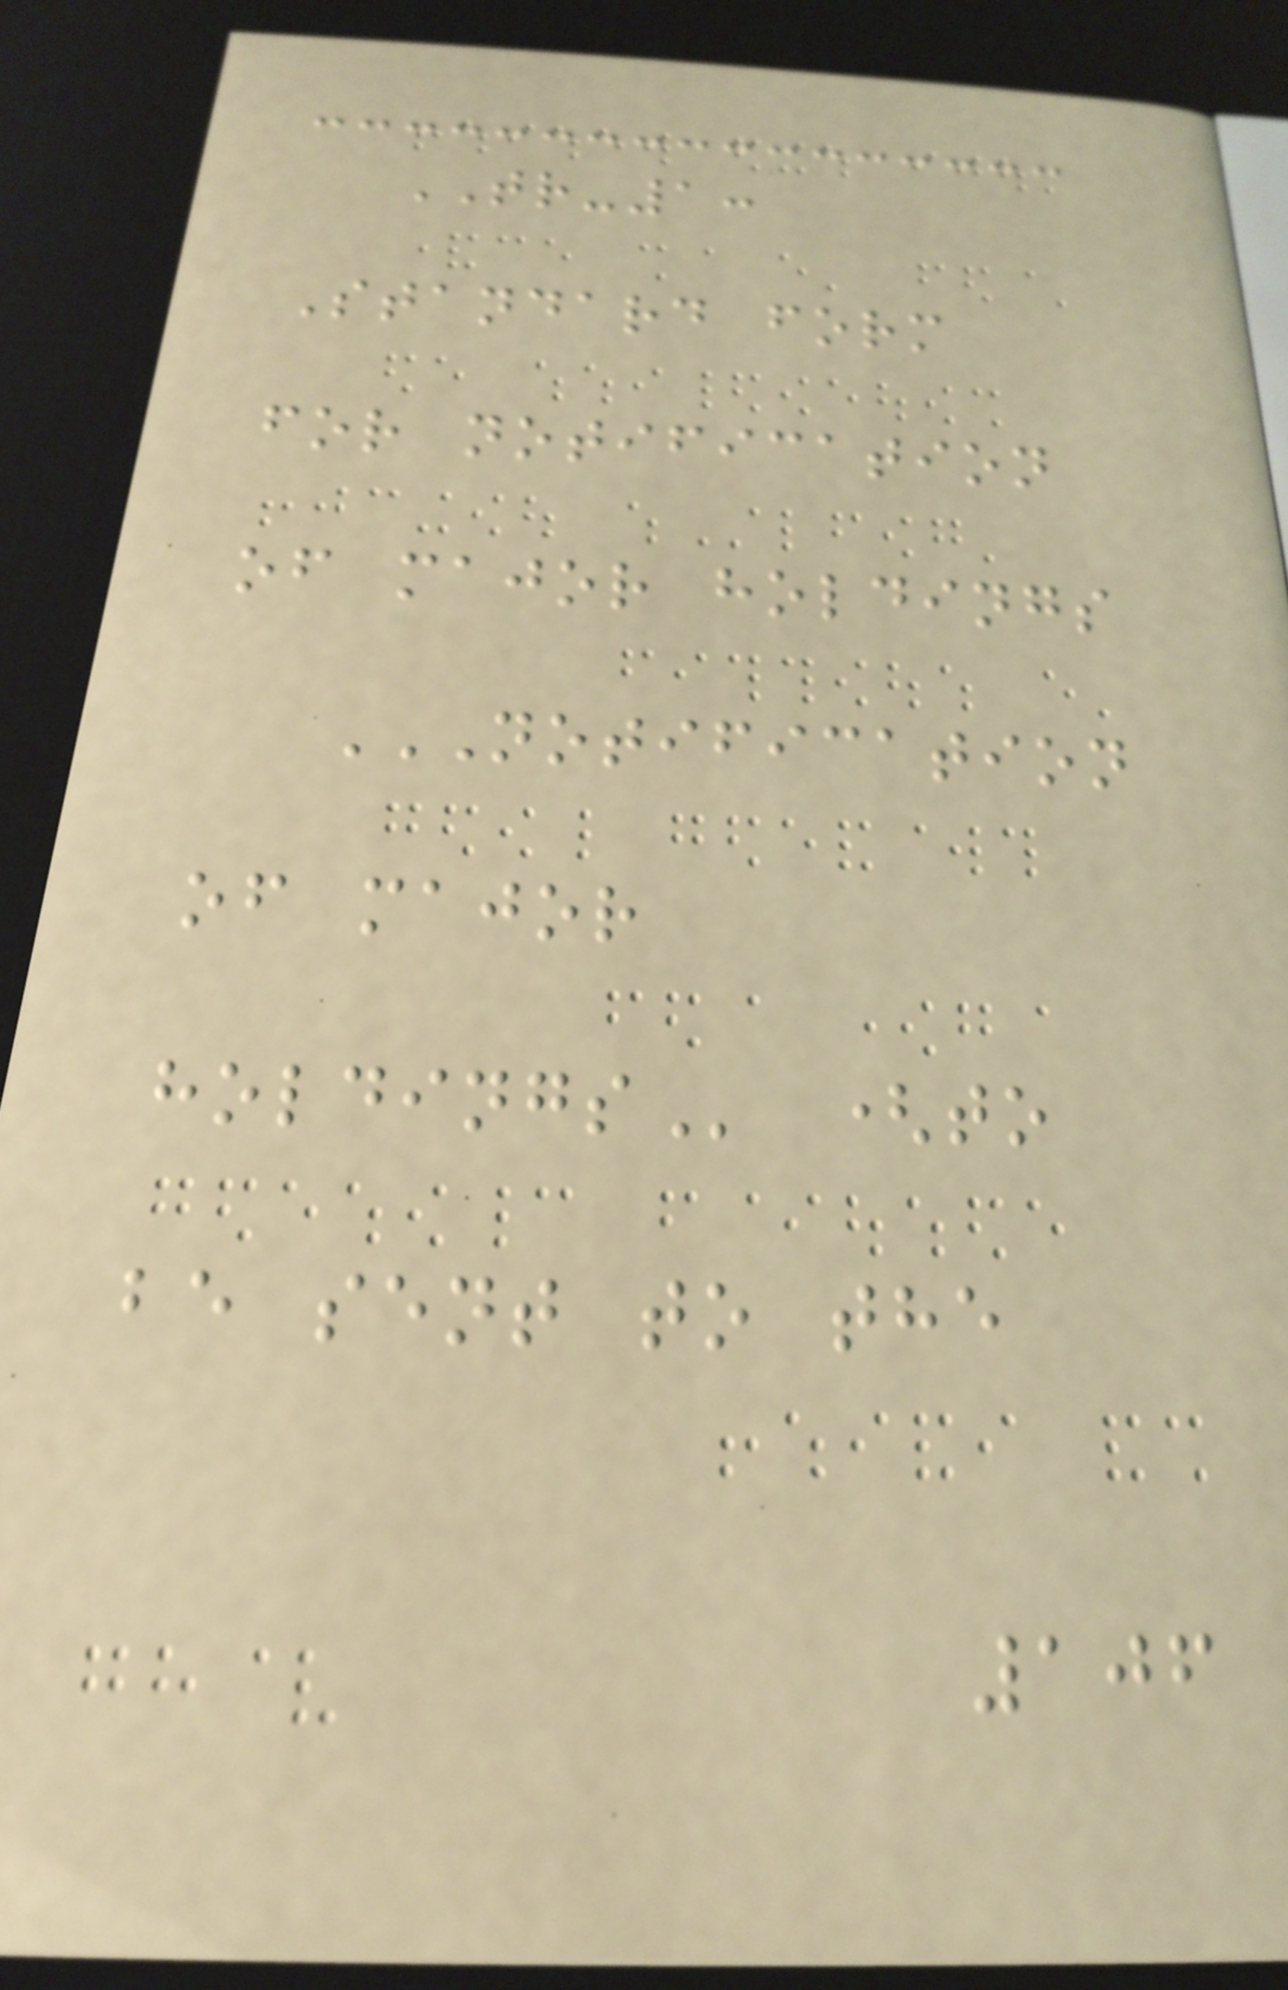TR-1:
Standard form
for notification
of major holdings
NOTIFICATION
OF MAJOR
HOLDINGS (to
be sent to the
106
